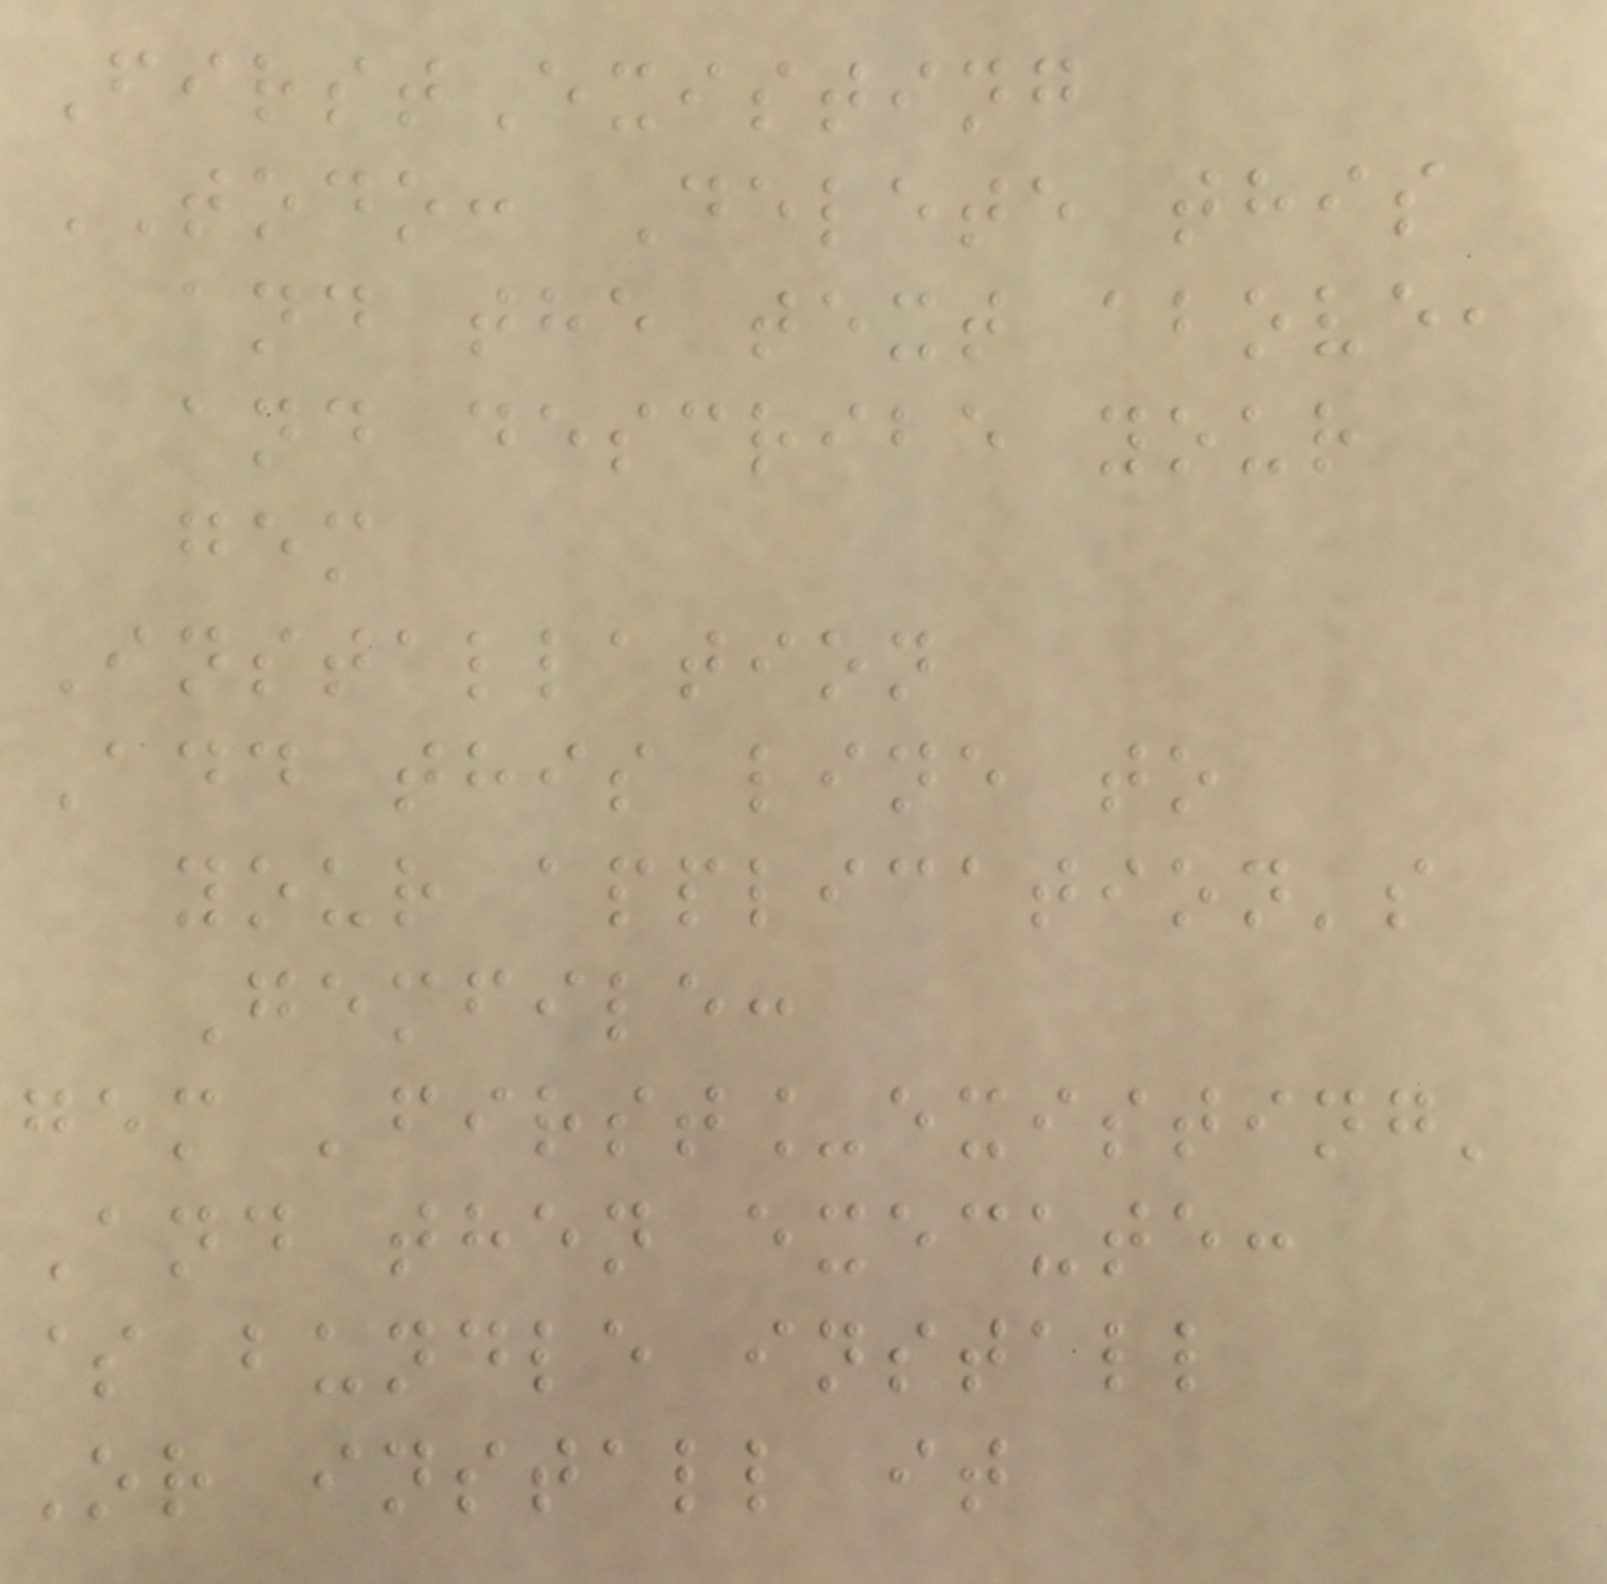FirstExisting
TODO: Delete this
and the text above,
and describe your
gem
Installation
Add this line to
your application's
Gemfile:
gem 'first_existing'
And then execute:
$ bundle install
Or install it
